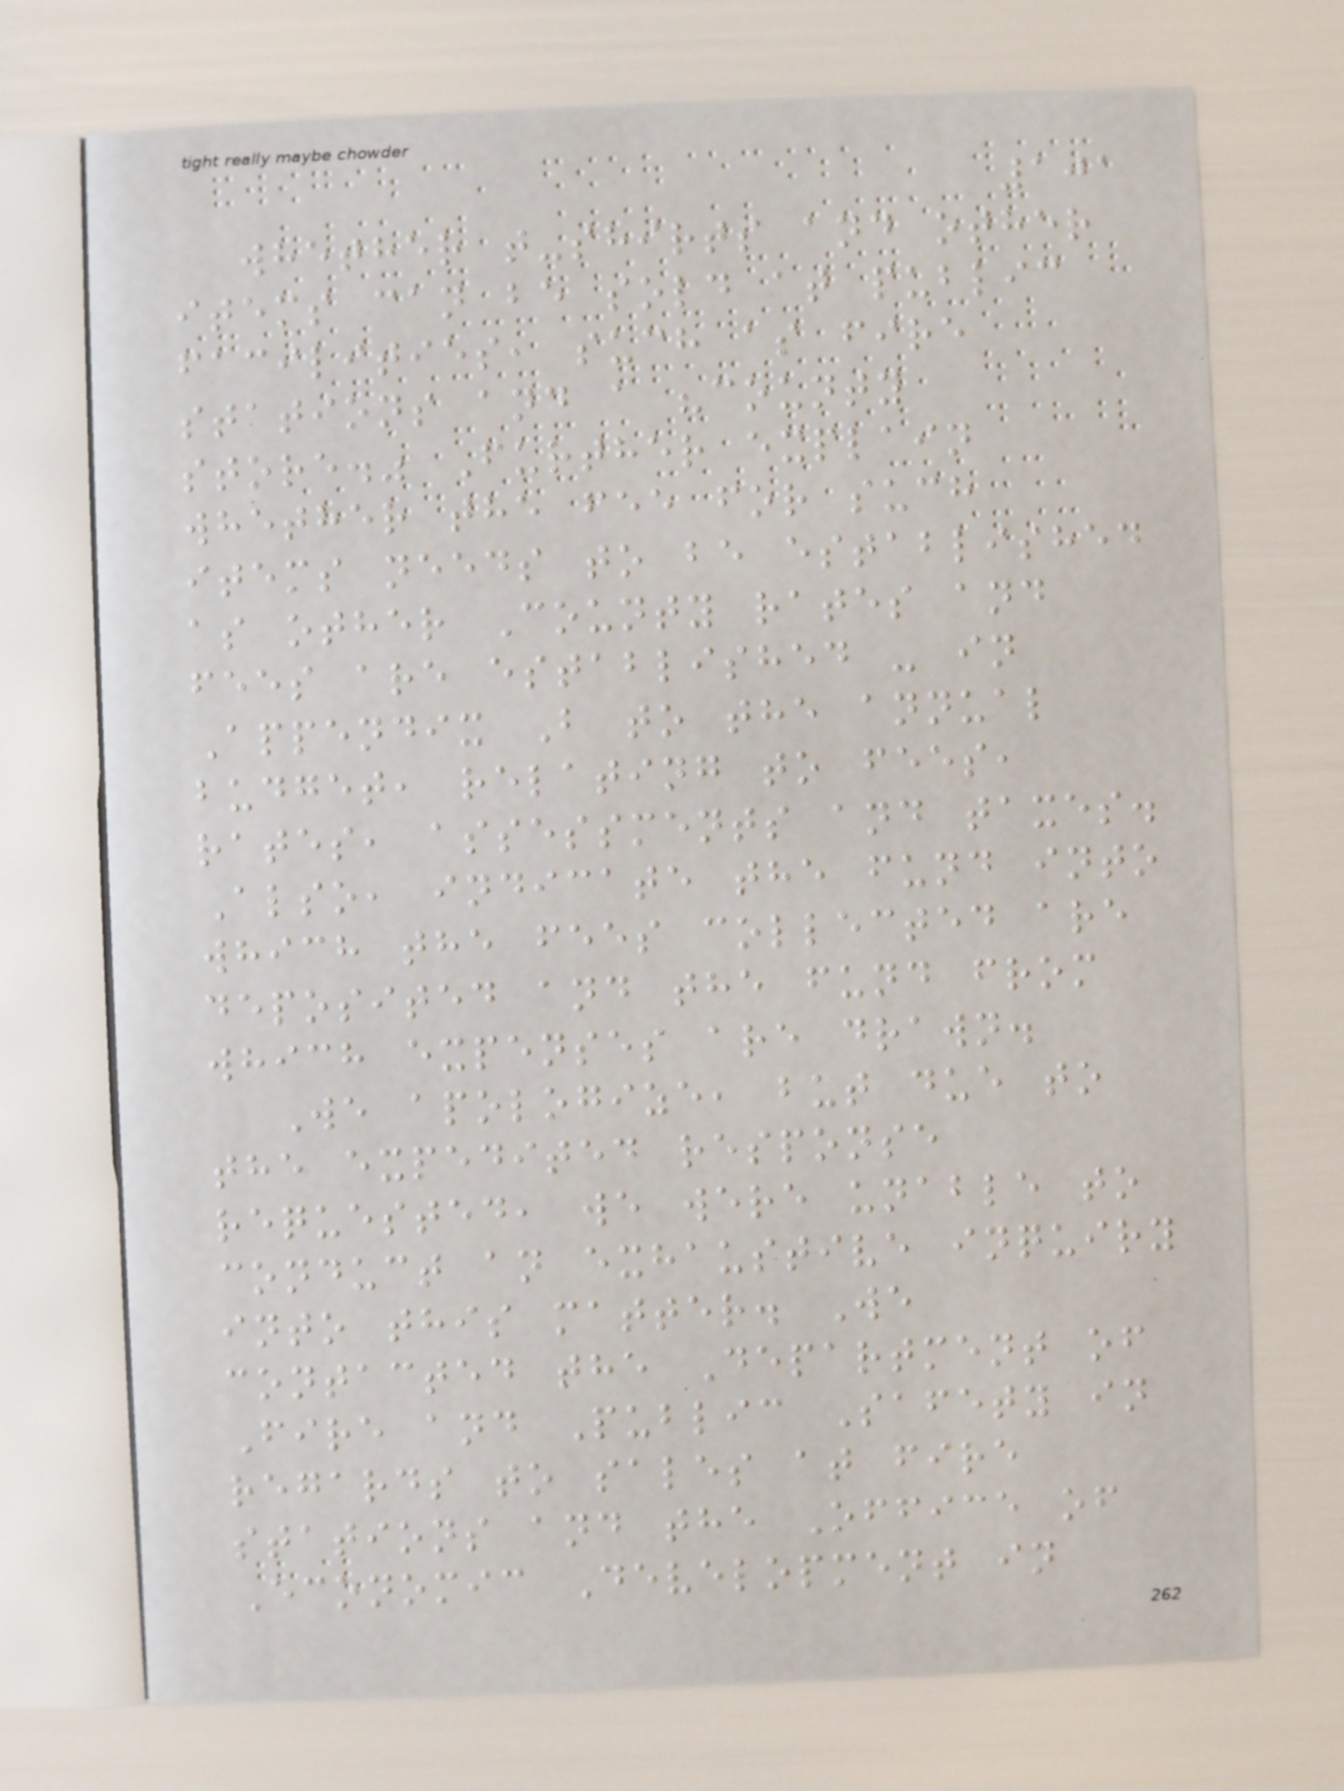101
whether t-shirts and other
items can be sold at public
facilities, such as fire
stations and a "county
store." Further explain
whether the fee for such
items needs to be established
as other County rates and
fees are established - in
Appendix B to the annual
budget, relating to fees,
rates, assessments and taxes.
Also, indicate the fund into
which the fees collected are
deposited and the fund from
which expenses are drawn.
We apologize, but due to
the expedited response
requested, we were unable to
conduct an exhaustive inquiry
into this matter. We
contacted the Department of
Fire and Public Safety in
regards to sales at fire
stations and the Office of
Economic Development in
